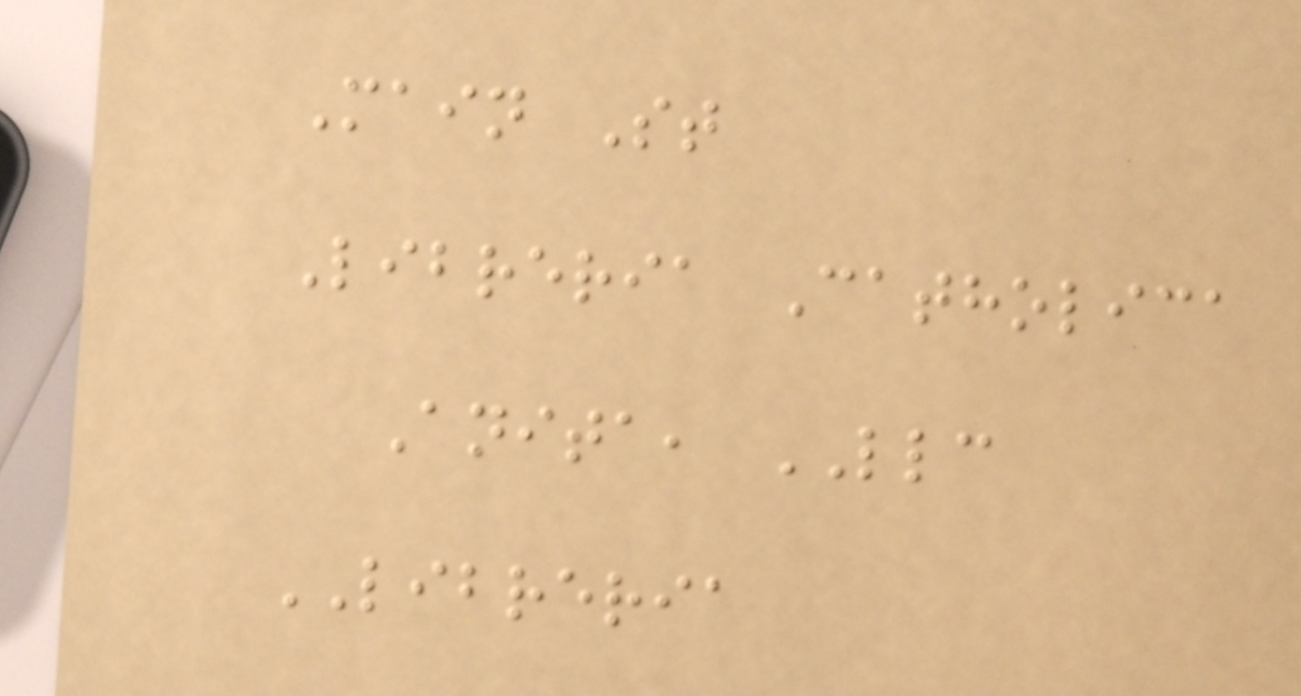Main St
Libreria Catholica
Anita, LLC
LIBRERIA
